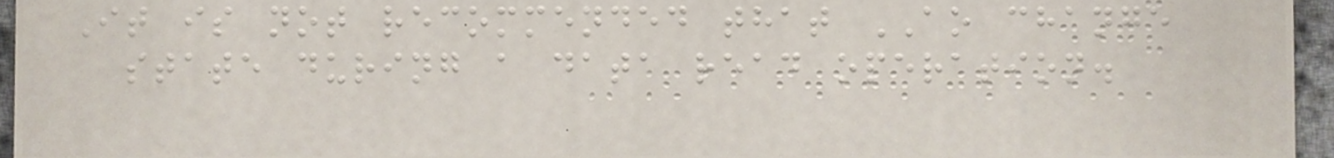It is not recommended that AO change
state during a data read operation.
